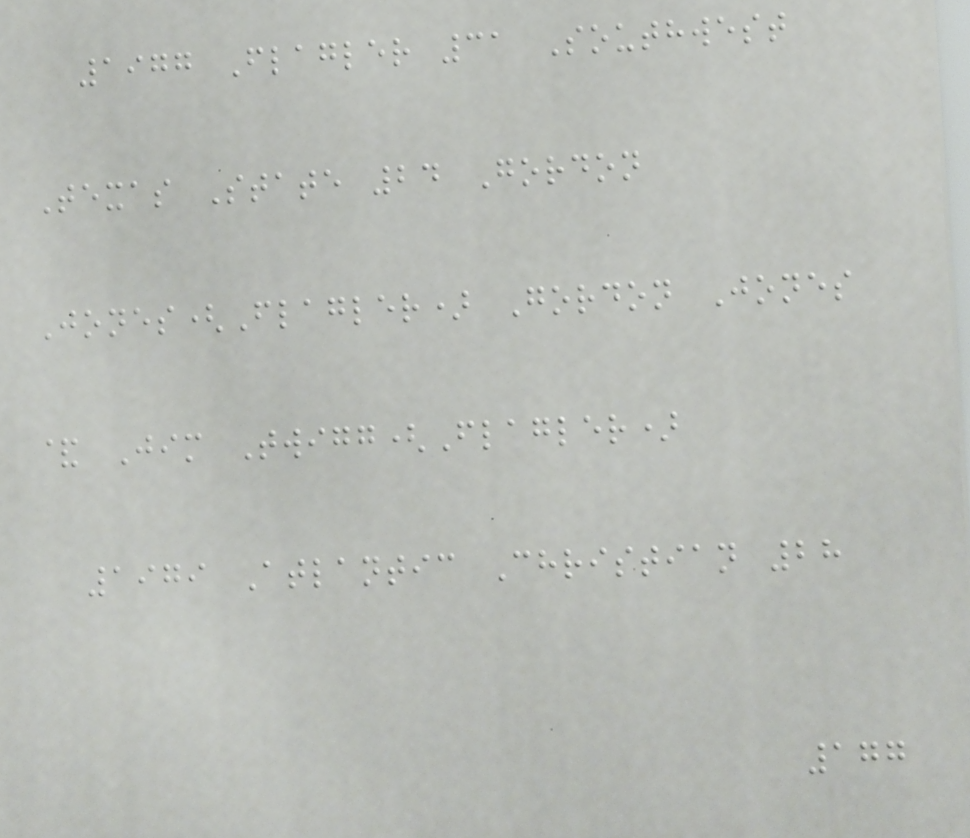1977 Flagler 31 Southwest
Texas State 24 Gordon
Jones(Flagler) Gordon Jones
& Jim Twigg(Flagler)
1979 Atlantic Christian 28
177
